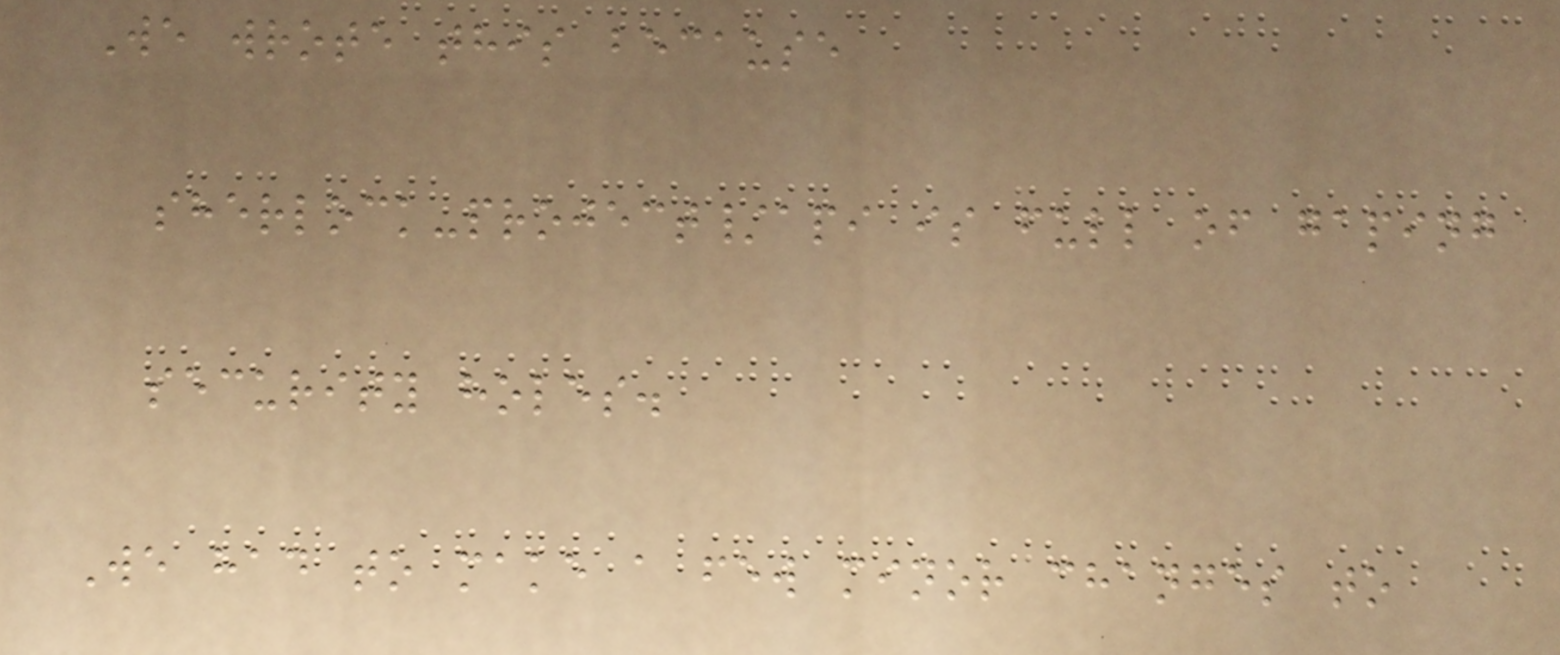We wrote this because
sherlock-project/api is full of gaping
security holes.
We had to make a few minor changes to
